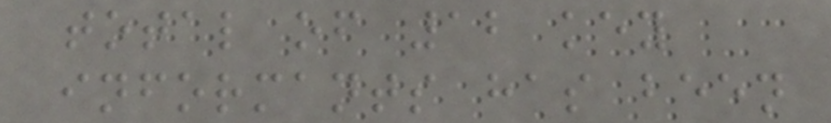total of 12 key
informants has been
